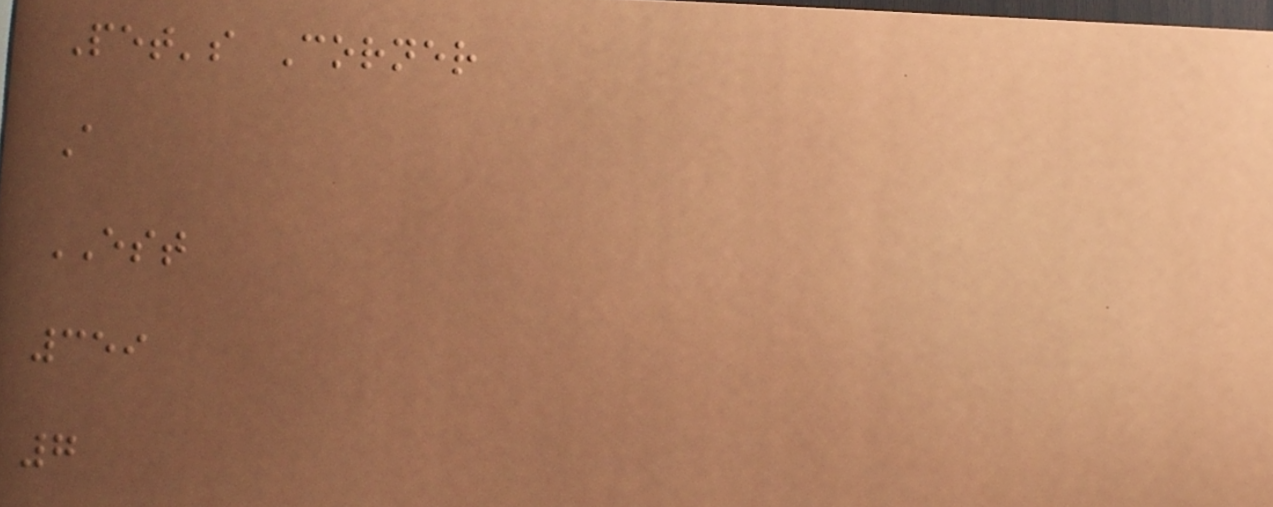Pet's Corner
A
EST
359
7
